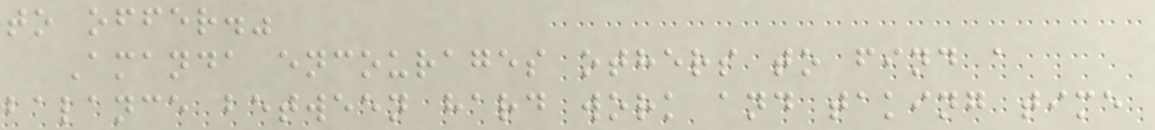to offer."
Amanda encourages others to find a
balance between hard work and taking time
